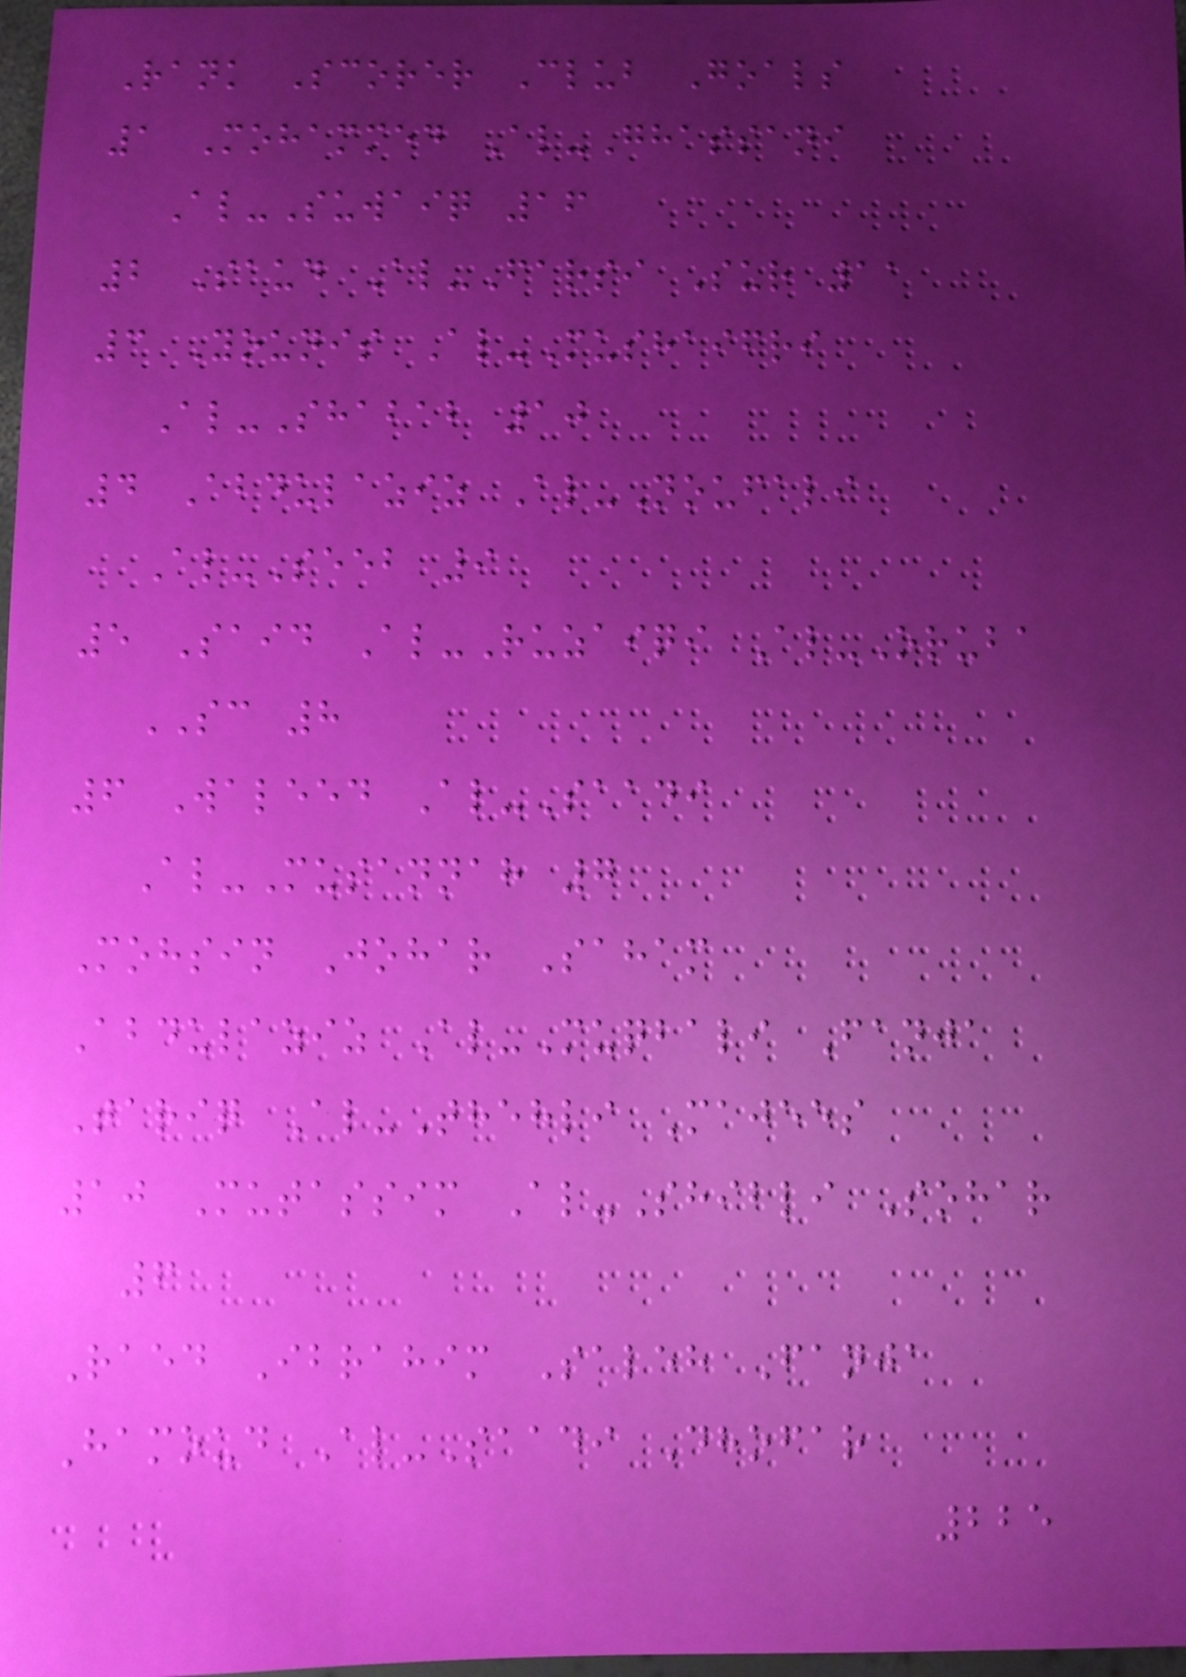Rank Scorer Club Goals
1 Mohammed Al-Ghassani
Al-Suwaiq 16
2 Saud Al-Farsi Sur 11
3 Younis Al-Mushaifri
Al-Shabab 10
4 Abdulaziz Al-Noufali
Al-Seeb 9
5 Said Al-Ruzaiqi Al-Oruba
SC 8
6 Waleed Al-Saadi
Al-Musannah 7
Mohsin Johar Saham
Abdulaziz Al-Muqbali Fanja
Tariq Al-Thehli Majees
10 Mutassim Al-Shibli Sohar
6
Raed Ibrahim Saleh Fanja
Hamoud Al-Saadi Dhofar
225
